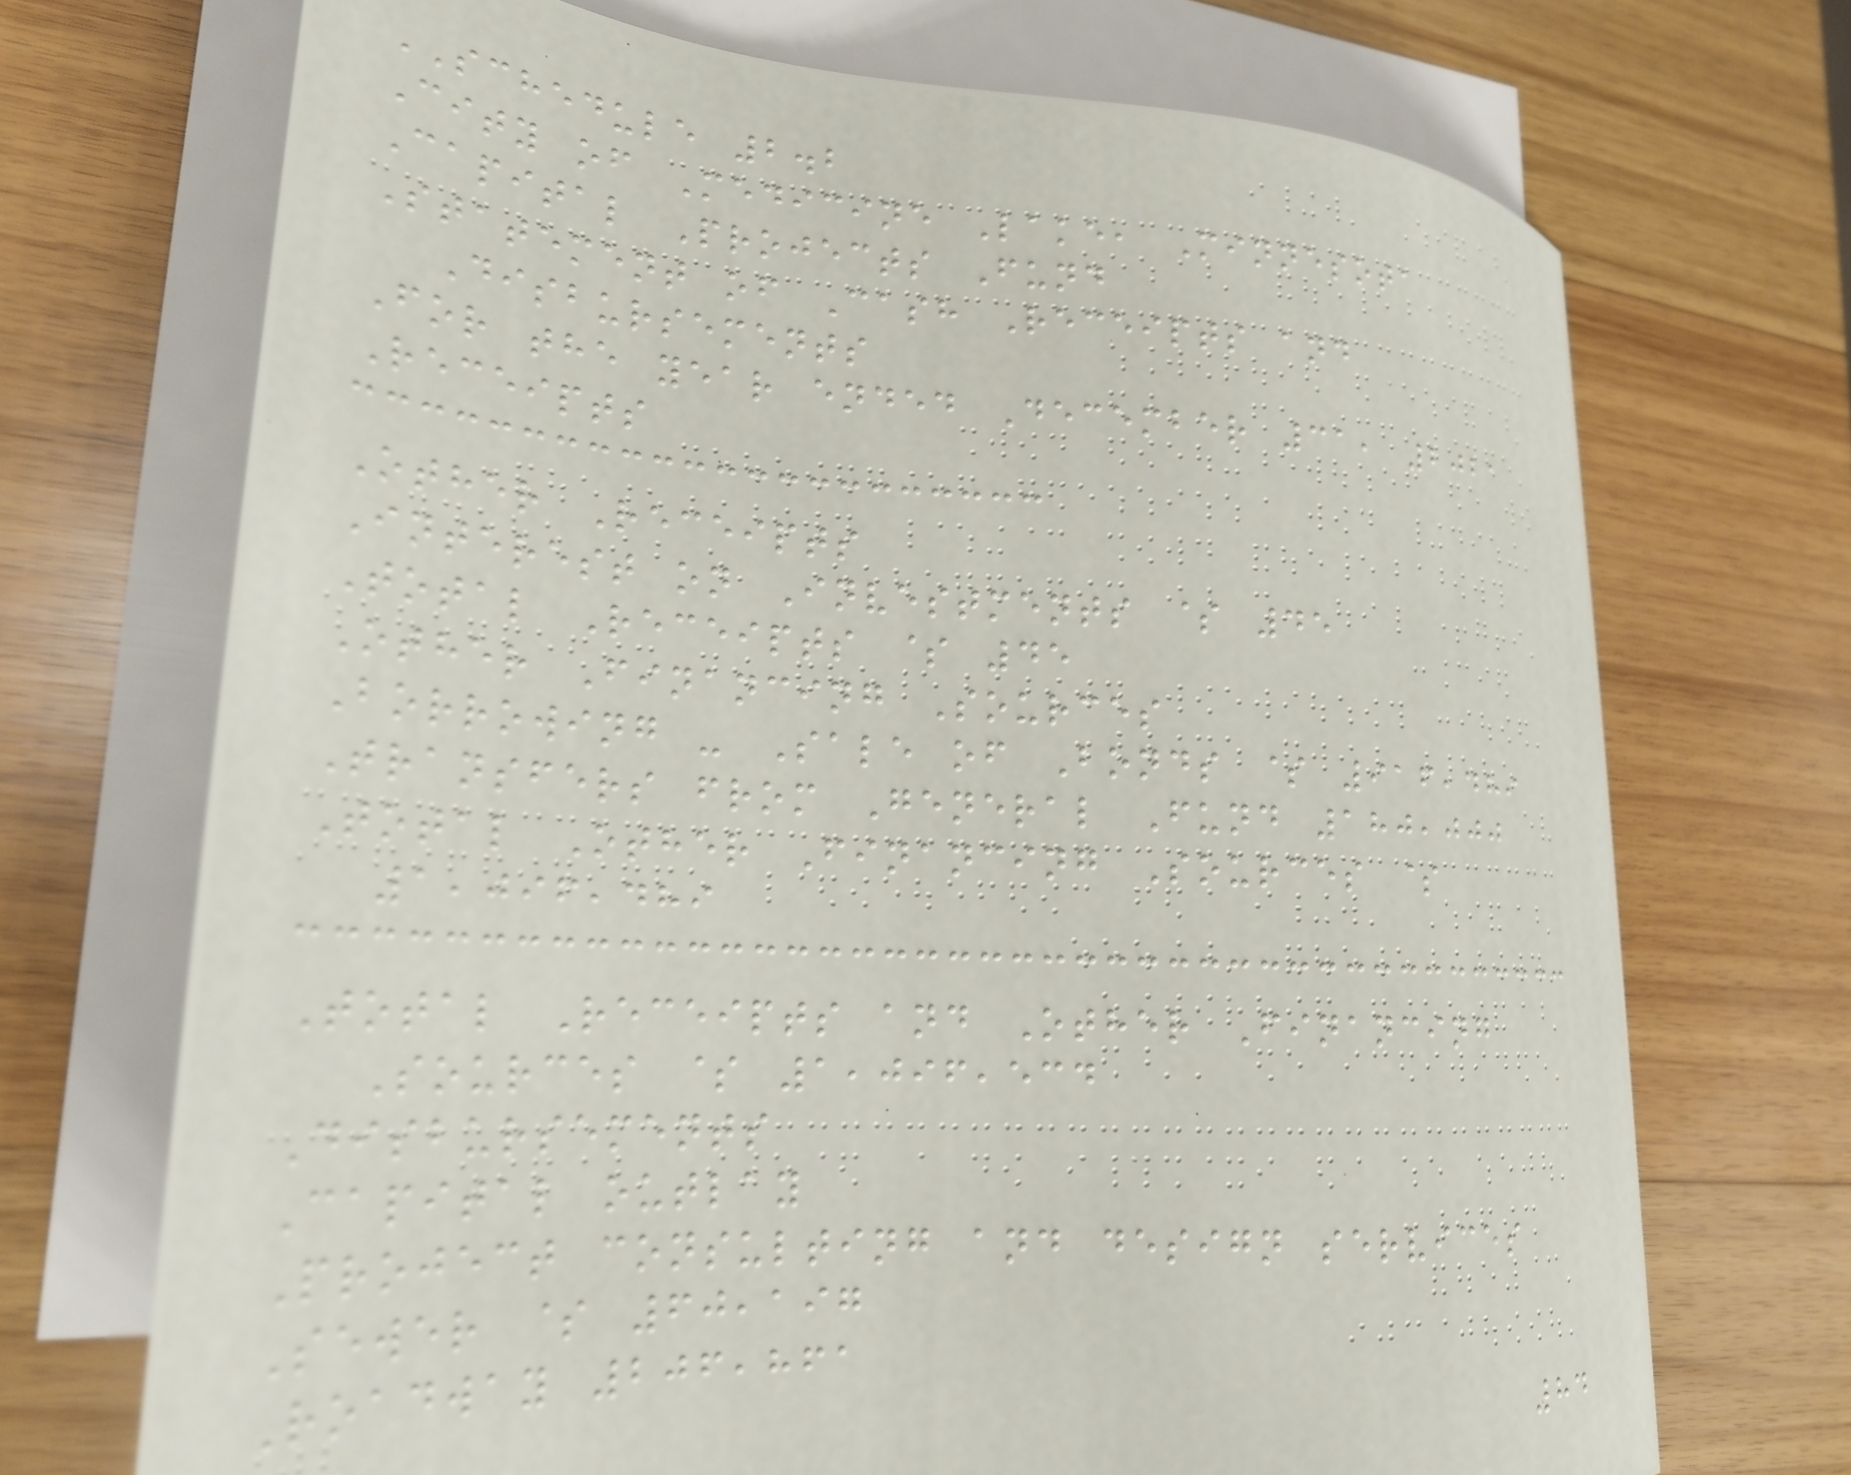SCHEDULE 2.2
City of Medicine Lake, Minnesota
Capital Projects Fund
Statement of Cash Receipts and
Disbursements
For the year ended December 31, 2021
Receipts
Other Receipts
Interest on Investments $ 45
Total Receipts $ 45
Other Financing Sources
Borrowing - Sale of Bonds $ 916,489
Transfers from General Fund 180,000
Total Other Financing Sources $
1,096,489
Total Receipts and Other Financing
Sources $ 1,096,534
Disbursements
Capital outlay
Project consulting and design services
Sewer $ 60,197
Roadway 206,861
84
